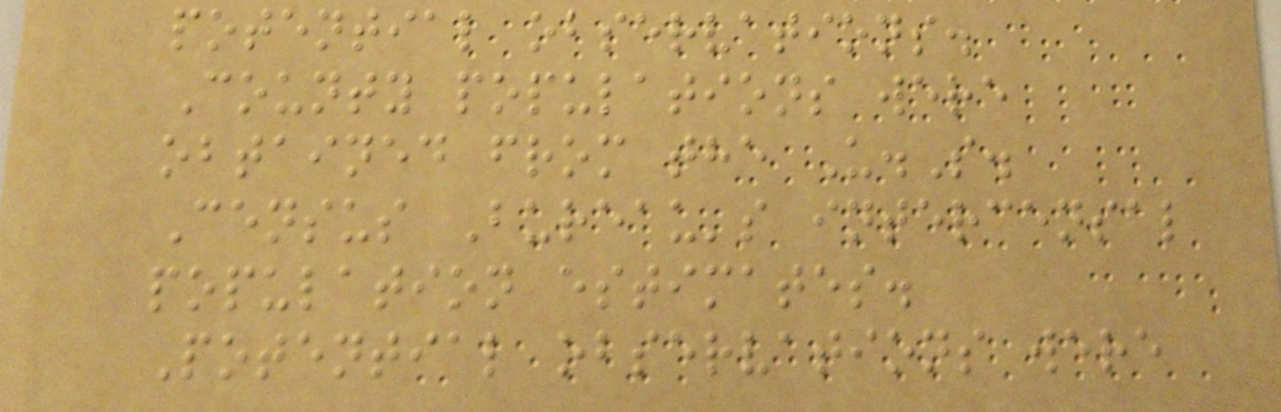potential observations.
County populations were
obtained from the U.S.
Census Bureau's intercensal
population estimates.
Potential observations were
